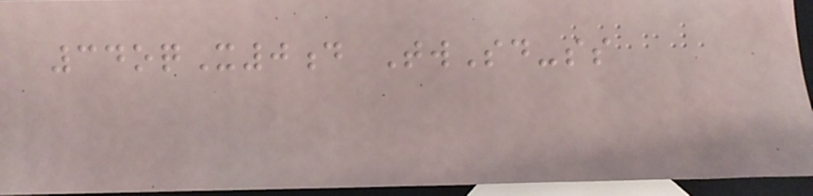34oqX0d TwSd-ss
